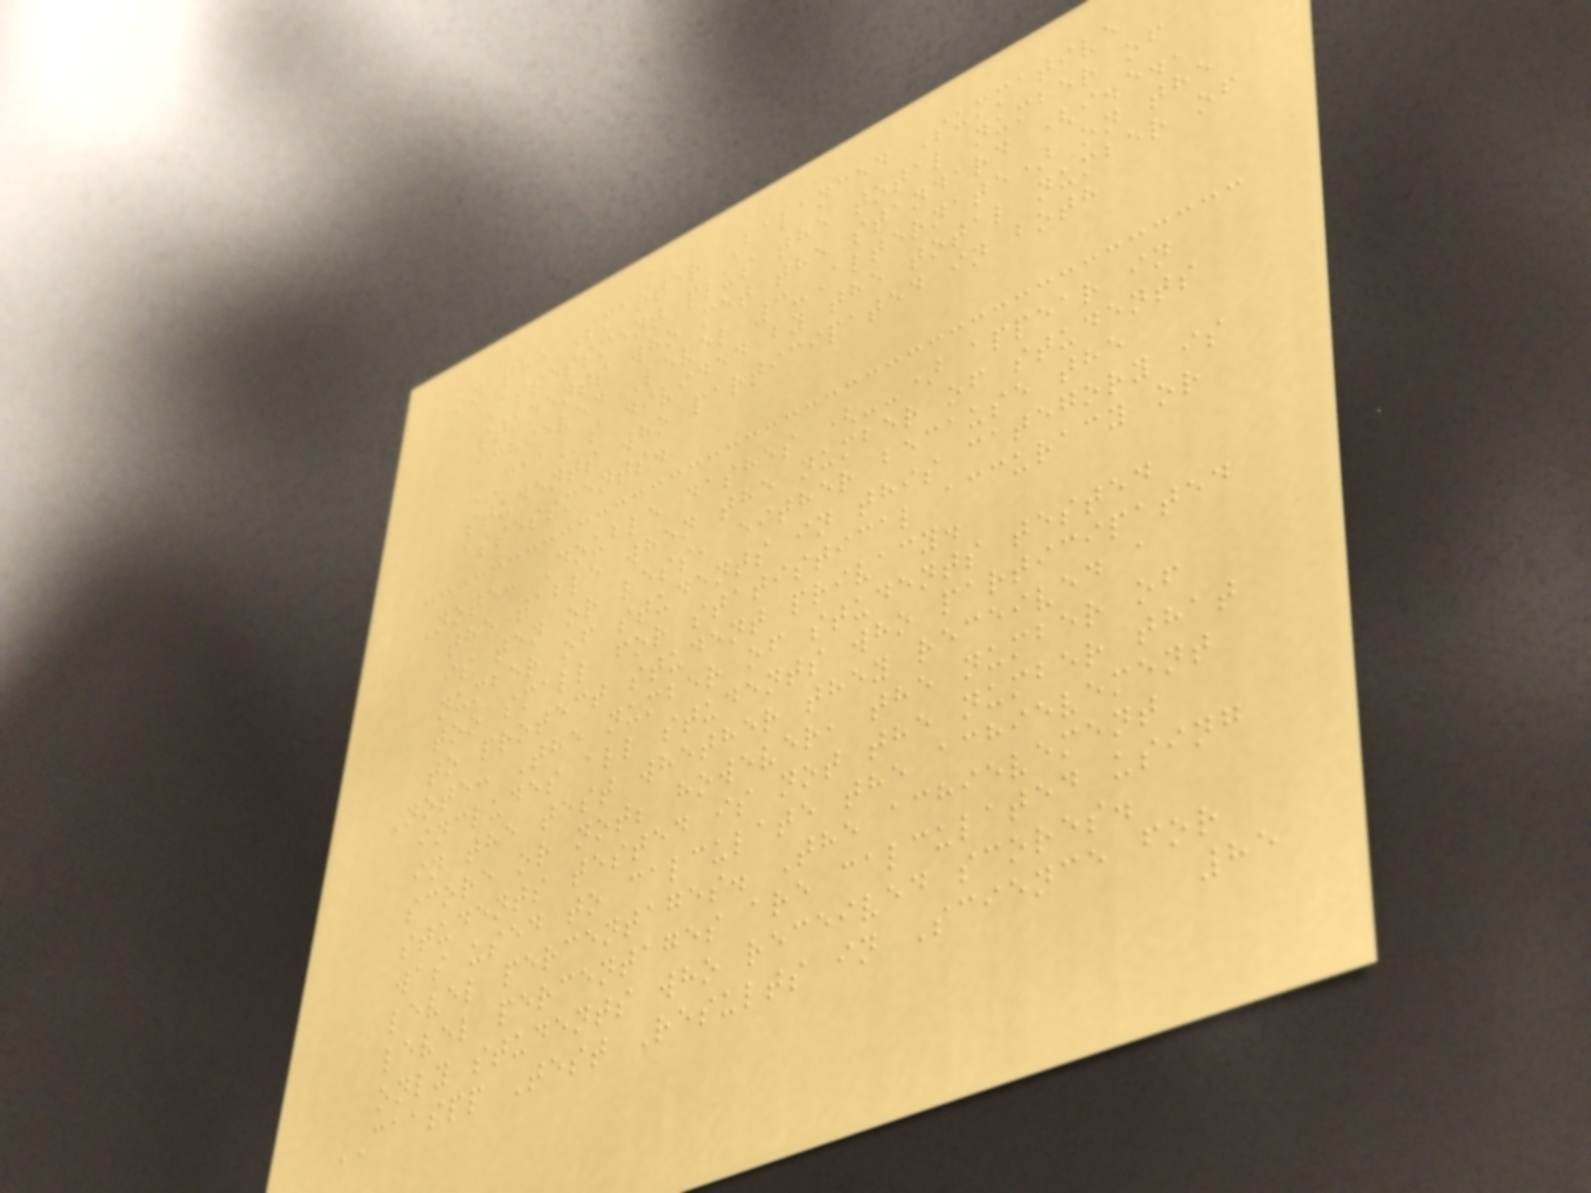on the Smarter Balanced Summative
Assessment plus the total number of
students who met the standard (i.e.,
achieved Level 3-Alternate) on the
CAAs divided by the total number of
students who participated in both
assessments.
Note: Double dashes (--) appear in
the table when the number of students
is ten or less, either because the
number of students in this category is
too small for statistical accuracy or
to protect student privacy.
Note: The number of students tested
includes all students who participated
in the test whether they received a
score or not; however, the number of
students tested is not the number that
was used to calculate the achievement
level percentages. The achievement
level percentages are calculated using
only students who received scores.
CAASPP Test Results in Science for
85
